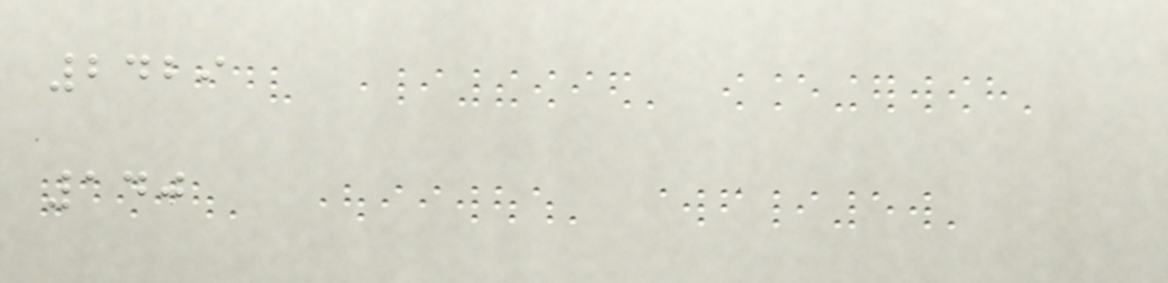2429
140
